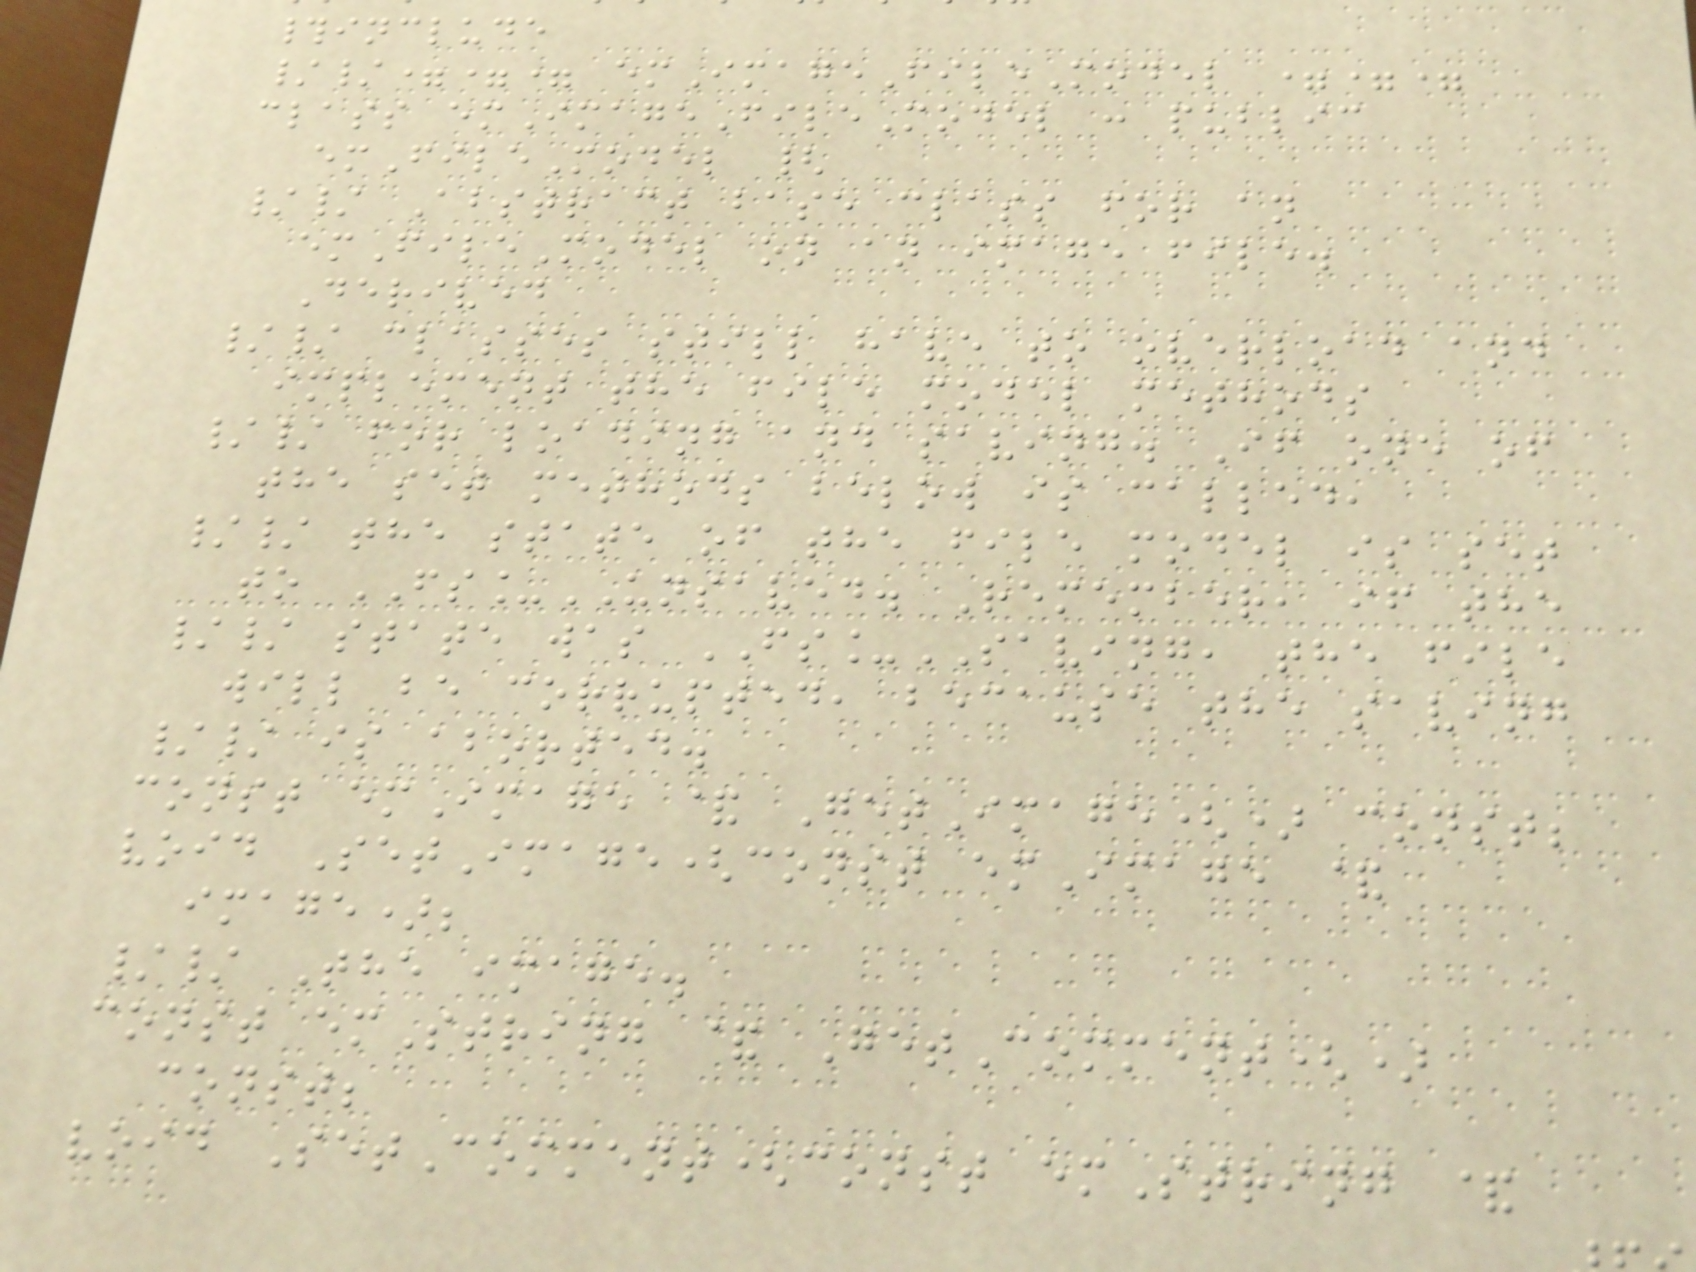#include
//=== emImageFileModel ===
class emImageFileModel : public
emFileModel {
// Abstract base class for an
emFileModel on an image file.
Derived
// classes still have to overload and
implement the file model methods
// for loading and saving. If one of
the set methods below is called,
// the state of the file model is set
to FS_UNSAVED. Remember, if the
// state was FS_SAVING, the file
will be corrupted, because the saving
// is aborted.
const emImage & GetImage() const;
void SetImage(const emImage &
image);
// The image.
const emString & GetComment()
const;
void SetComment(const emString &
